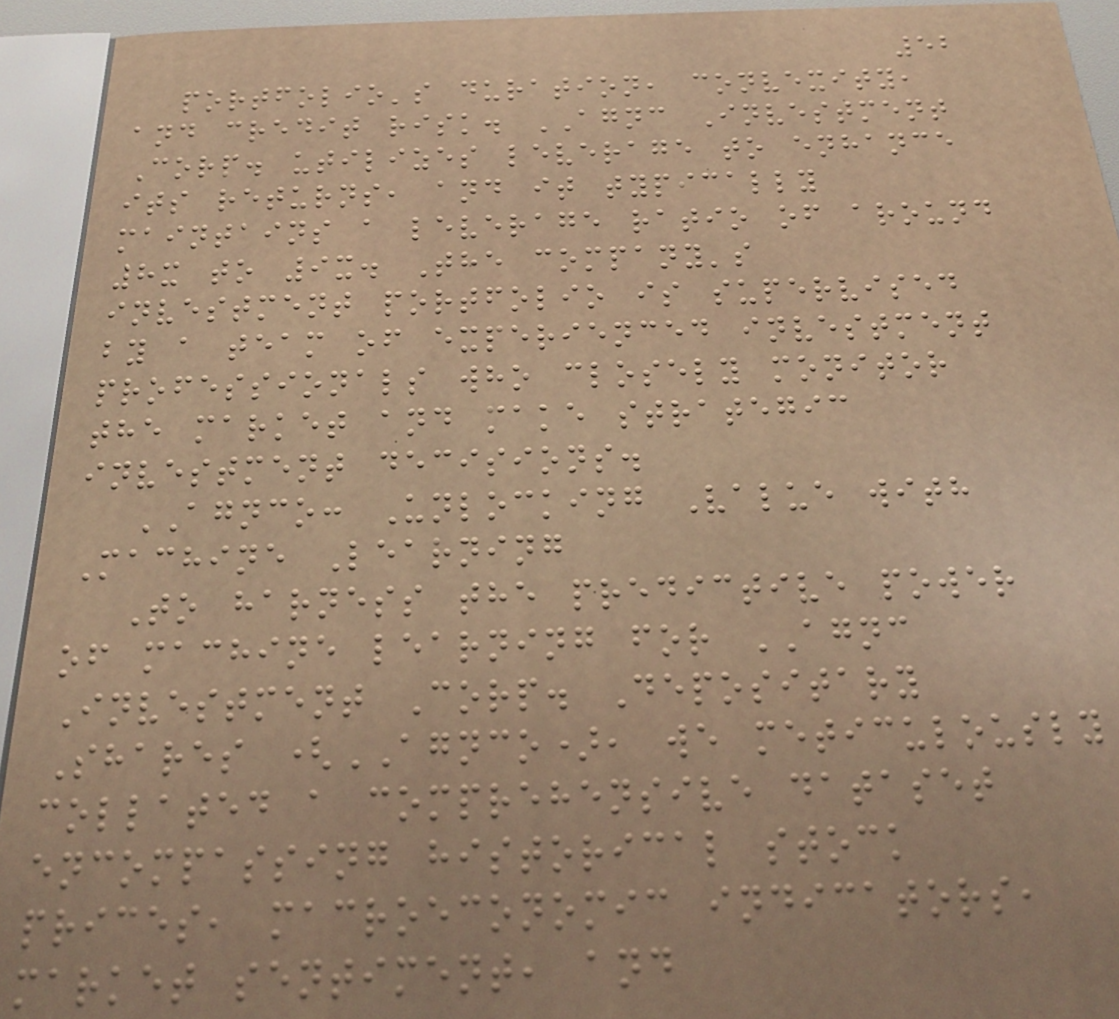52
portfolio's duration, convexity,
and credit risk. AGNC Investment
Corp. utilizes leverage to enhance
its returns, and it typically
maintains a leverage ratio of around
8x to 9x. The company's
investment portfolio is supervised
by a team of experienced investment
professionals who closely monitor
the market and make strategic
investment decisions.
AGNCO: Unlocking Value with
Machine Learning
To harness the predictive power
of machine learning for AGNC
Investment Corp. Depositary
Shares (AGNCO), we meticulously
collated a comprehensive dataset
encompassing historical stock
prices, macroeconomic indicators,
market sentiment, and
